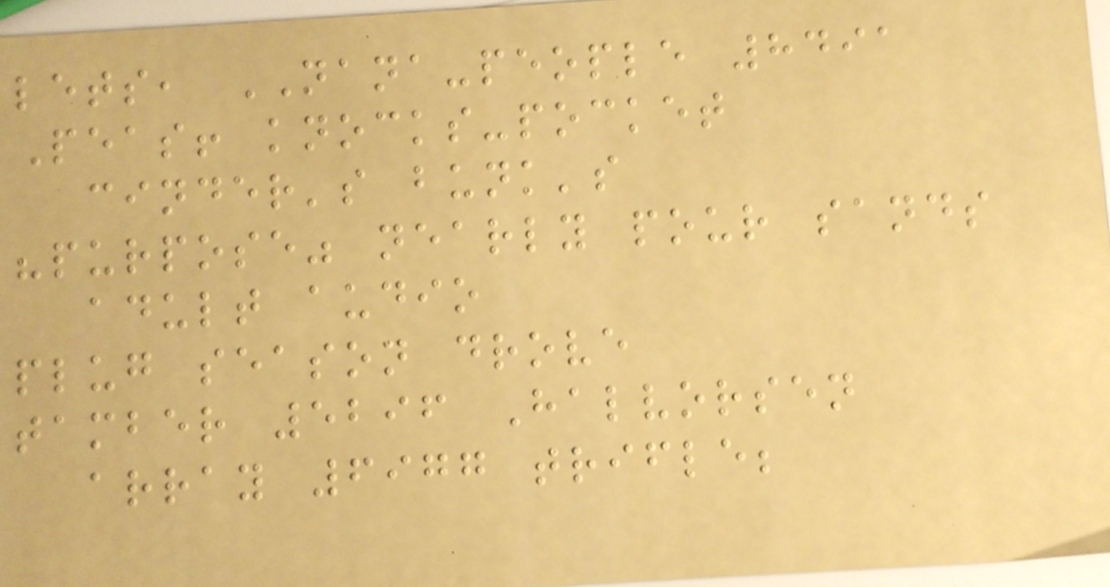lets, NANA-people 8491
Peas! knocks-pocket
cinder's bunk's
"purpose" nearly pour sands
adult audio
plug season drove
tamber 5296 Halvorsen
array 6977 trifle;
